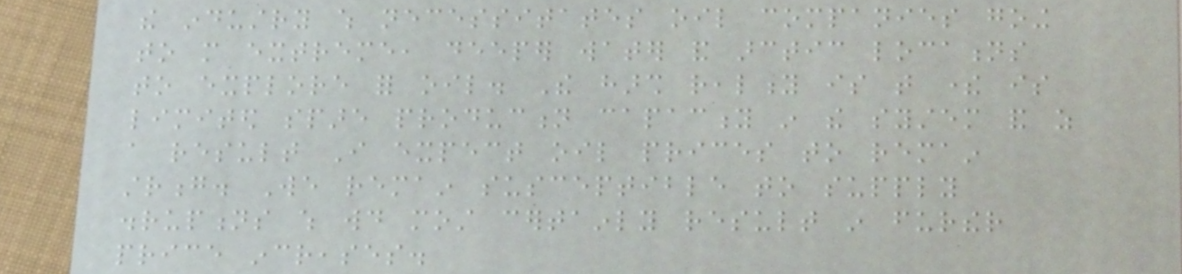the industry which necessitates oil companies going
to more extreme, deeper water and arctic locations
to explore for oil. The harsh reality is that there is
limited spare production capacity in the system and as
a result I expect oil prices to remain
strong. We remain susceptible to supply
disruptions which would most certainly result in further
price increases.
